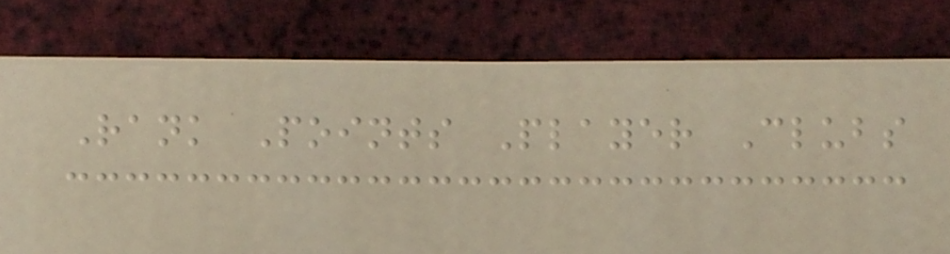Rank Points Player Clubs
